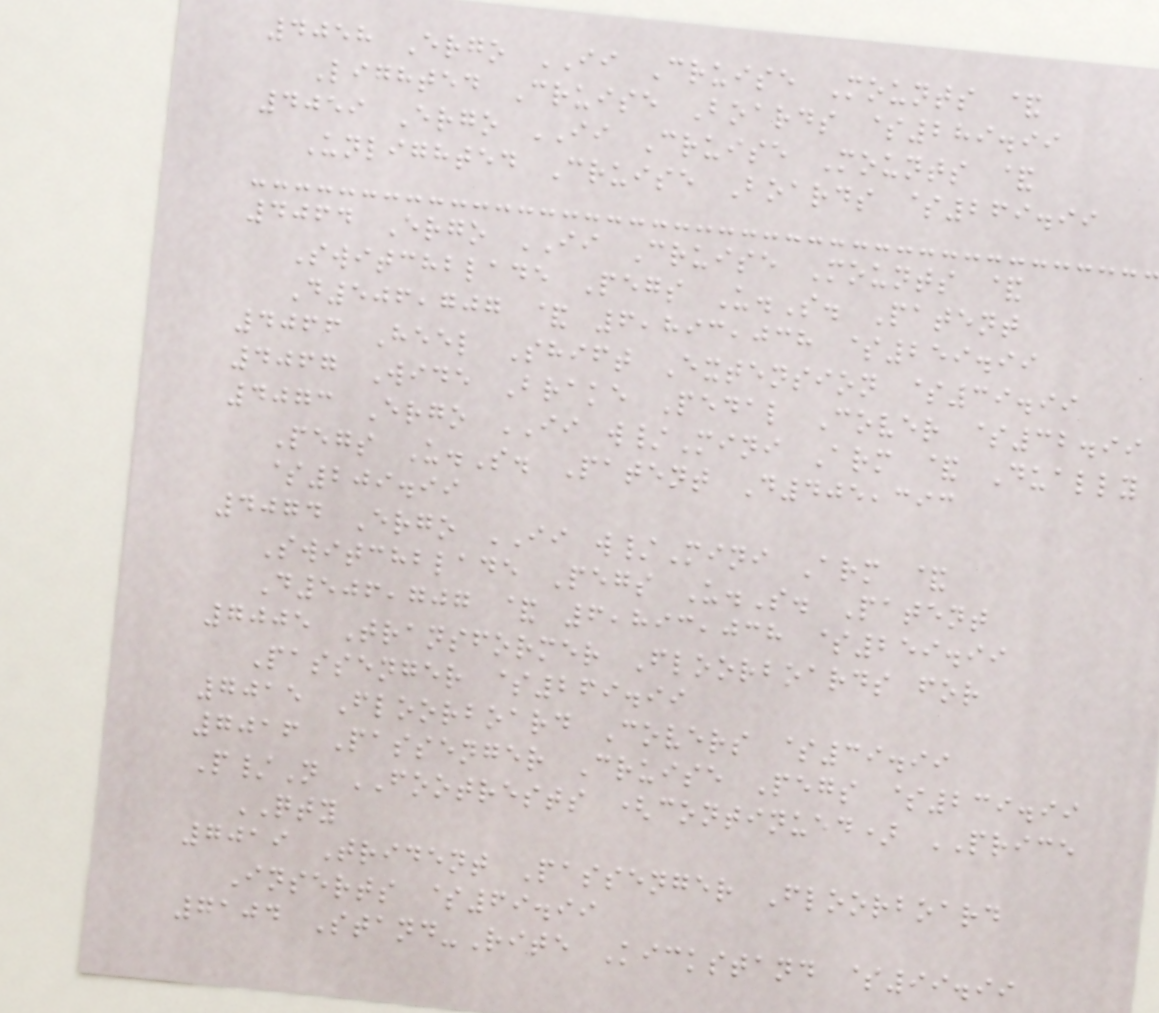4058 Ergo II Cruise Mounts &
Lighted Cruise Boards $289.99
4059 Ergo II Cruise Mounts &
Unlighted Cruise Boards $269.99
4064 Ergo II Cruise Mounts &
Switchblade Pegs U.S. Patent
D506,707 & 6,893,038 $259.99
4066 Heel Shift Extension $39.99
4067 Wide Brake Pedal Cover $32.99
4073 Ergo II w/Mini Arm & Dually
Pegs U.S. Patent D405,393
$209.99
4074 Ergo II w/Mini Arm &
Switchblade Pegs U.S. Patent
D506,707 & 6,893,038 $259.99
7005 Transformer Floorboards for
Passenger $269.99
7015 Floorboard Covers $39.99
7016 Passenger Cruise Pegs $239.99
P/N FOOTRESTS (continued) PRICE
QTY
7019 Trident Passenger Floorboard
Inserts $69.99
7104 Stand-Rite Kickstand $99.99
